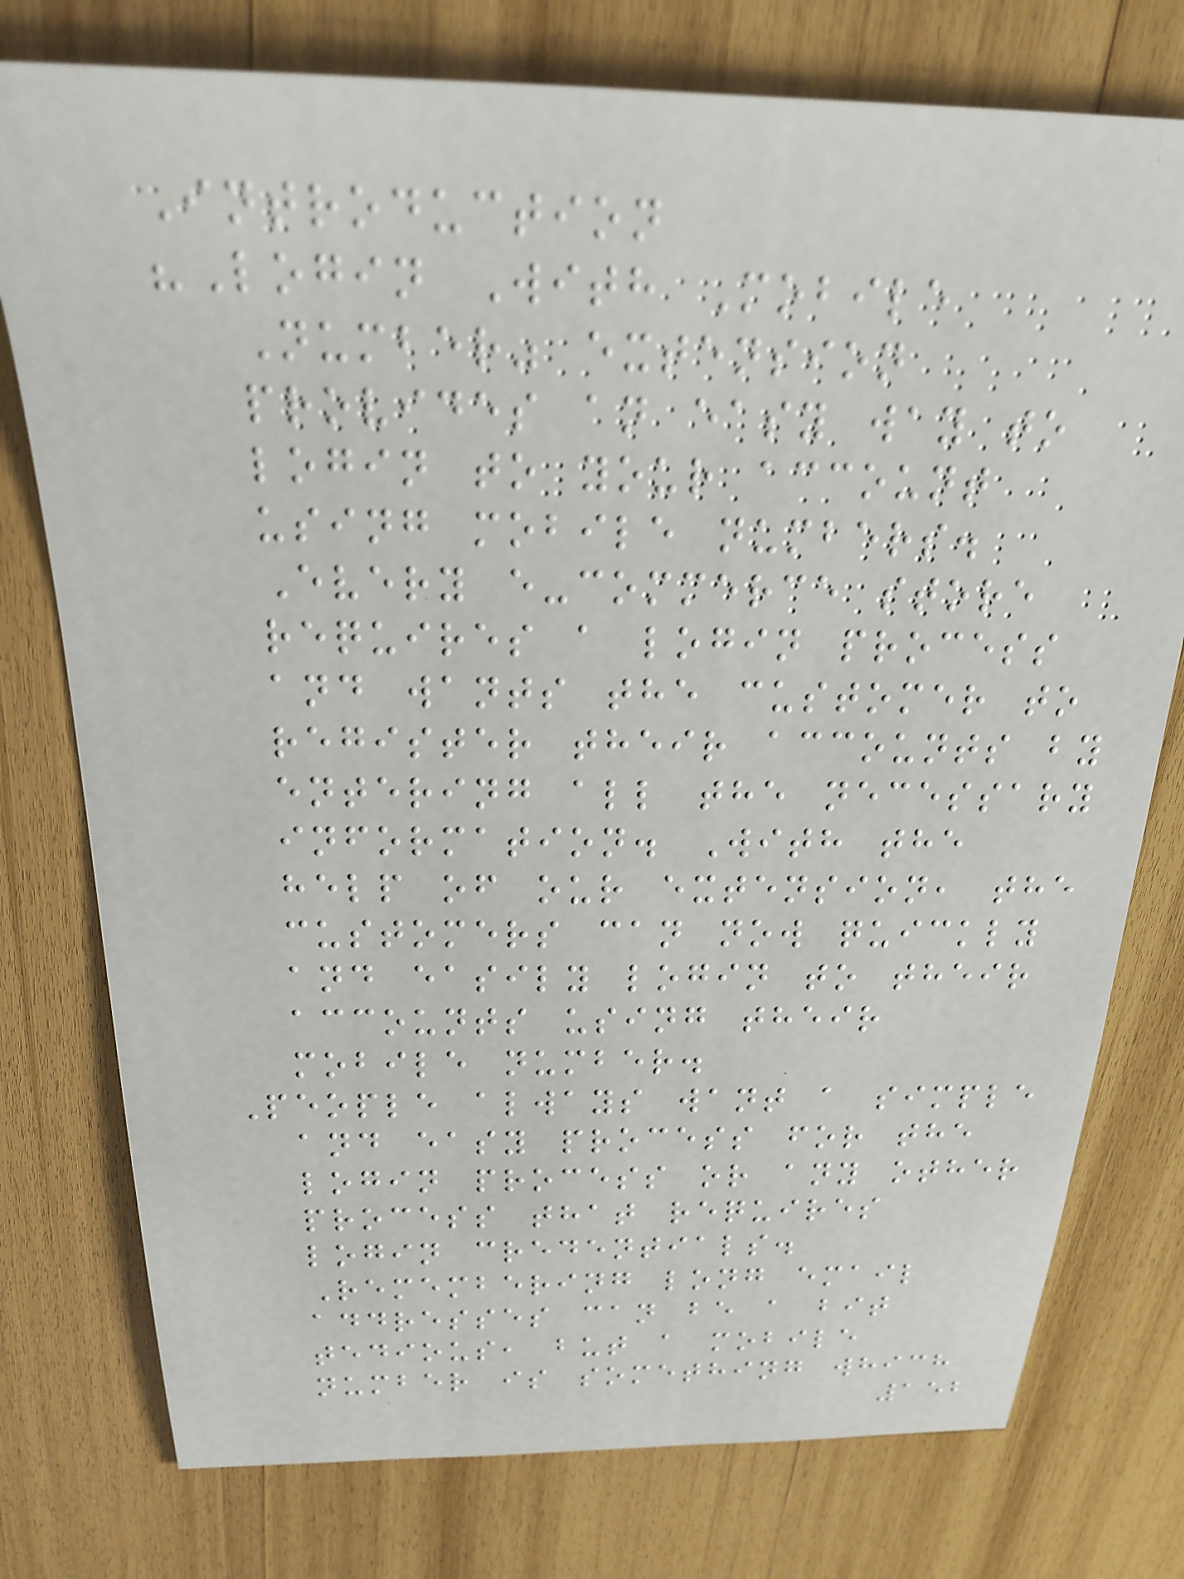Introduction
"Login With Mobile
Number" extension
provides an easy way to
login to your account
using mobile numbers.
Every e-commerce store
requires a login process
and wants the customer to
register their accounts by
entering all the necessary
information. With the
help of our extension, the
customers can now quickly
and easily login to their
accounts using their
mobile number.
People always want a simple
and easy process for the
login process or any other
process that requires
login credentials.
Remembering long email
addresses can be a bit
tedious, but a mobile
number is something which
152
